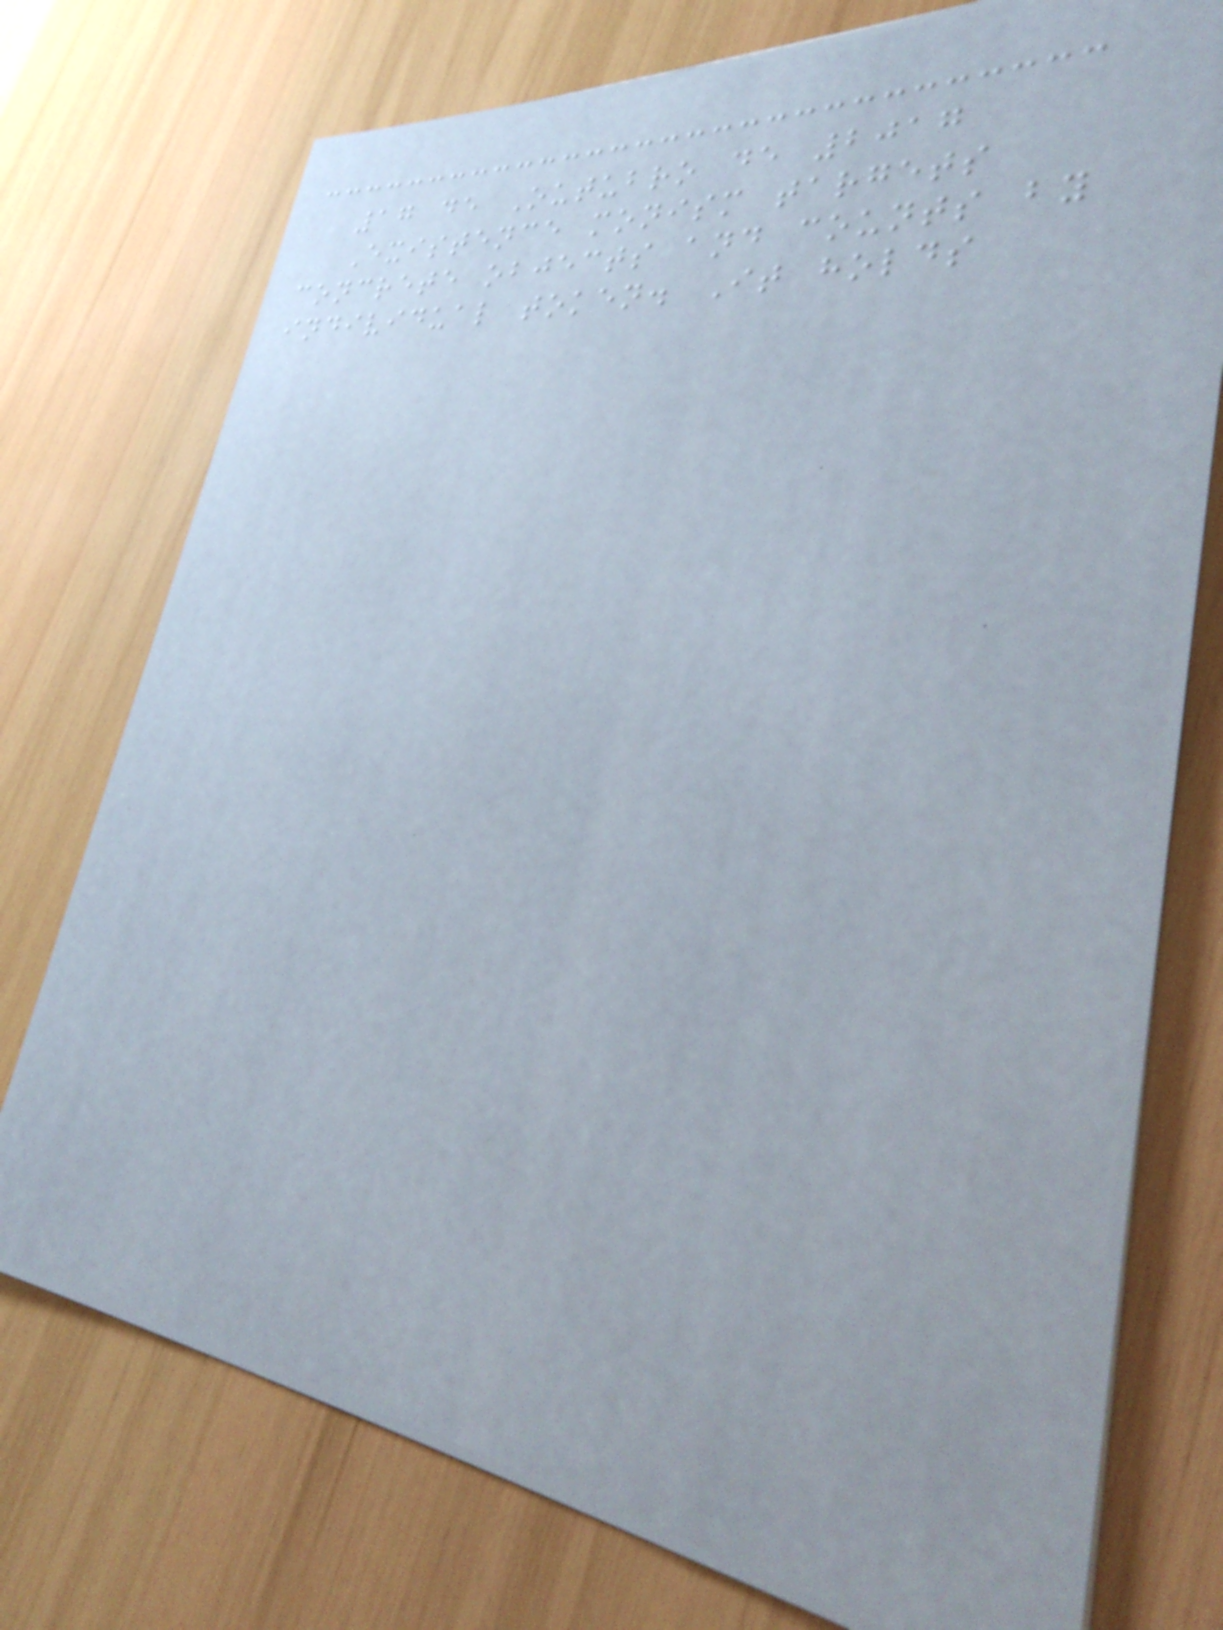17 de Outubro de 2017
Existence monism targets
concrete objects and counts by
individual token. It holds
